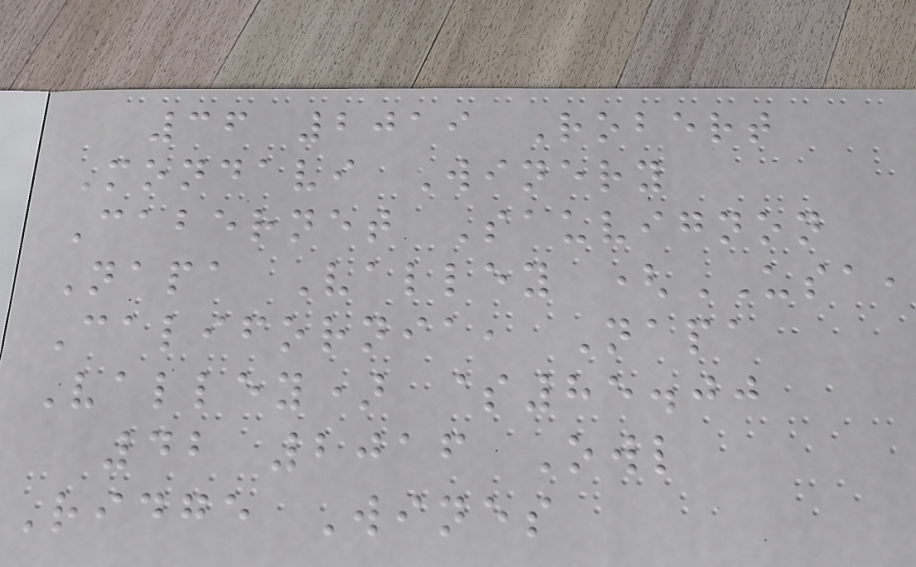36 2019 Robert
Mondavi Winery
Cabernet Sauvignon
Napa Valley (USA,
California, Napa
Valley) $85.00
42 2016 Owl
Ridge Wines
